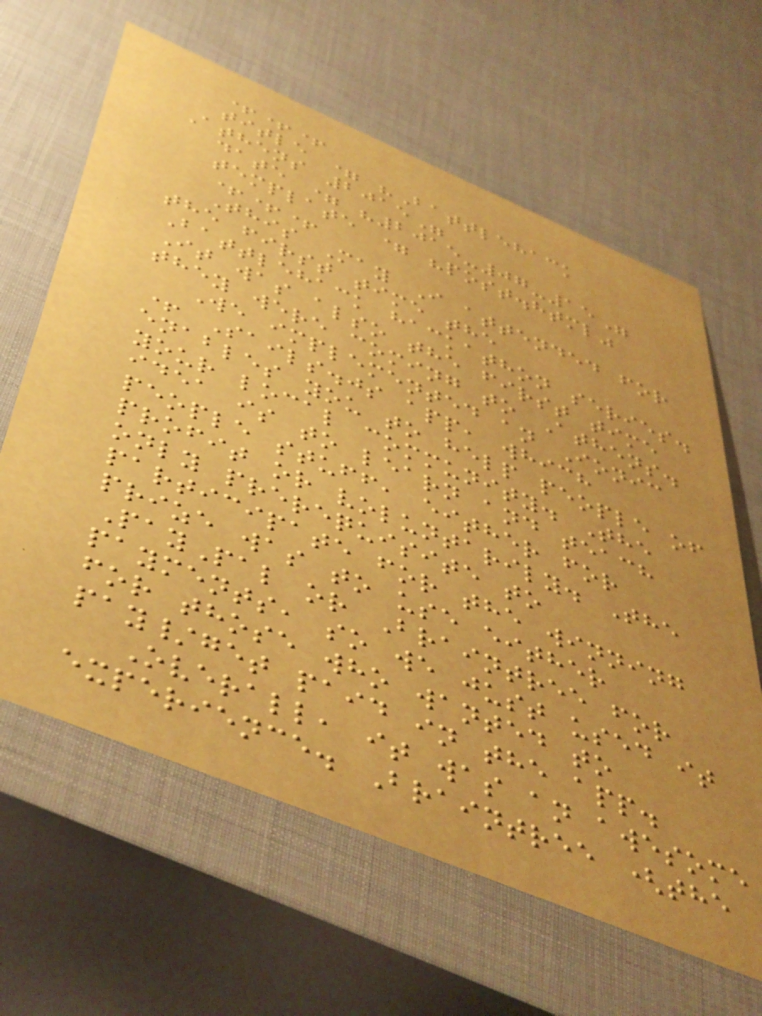+++
title = "Battlehack
Athens 2015"
date = "2015-07-15"
template = "post.html"
+++
This May I attended for
the first time the
Battlehack hackathon series.
It was also the first time
they were coming to Athens.
We implemented an Ionic
+ Sails.js app, which
enables you to help people of
your local community. The
idea is to learn and teach
people stuff, either for
profit or voluntarily. The
only prerequisite to
participate for the winning
prize was to use either
PayPal or Braintree for
payments, so we just used it
for those who wanted to
pay/get paid in the app.
Overall, it was an awesome
experience. Braintree (the
